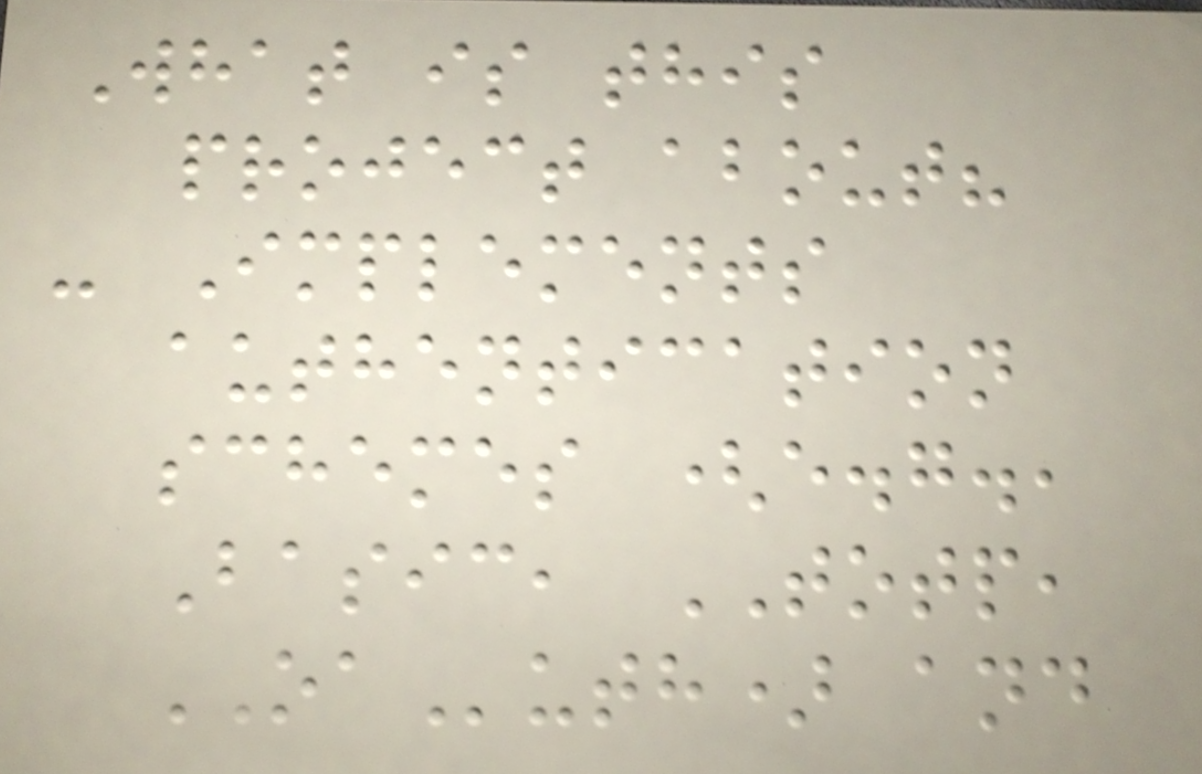What is this
project about?
- Implements
authentication
schemes (e.g.,
Basic, TOTP,
OAuth) and
